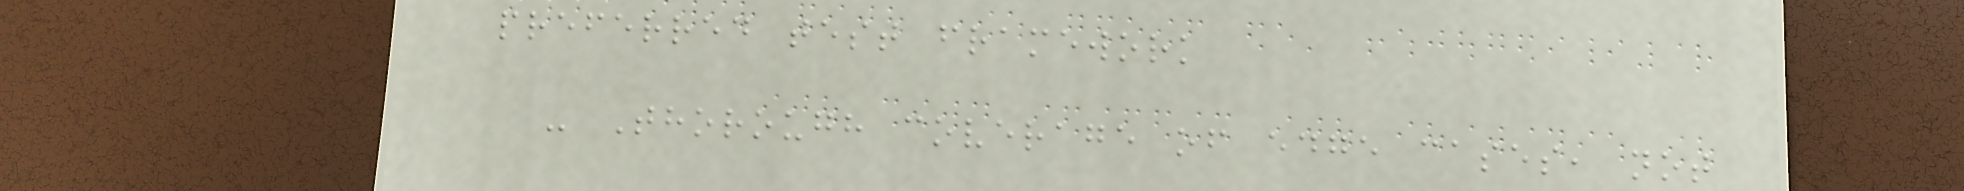preferred test framework
- Thorough coverage of edge cases, not
